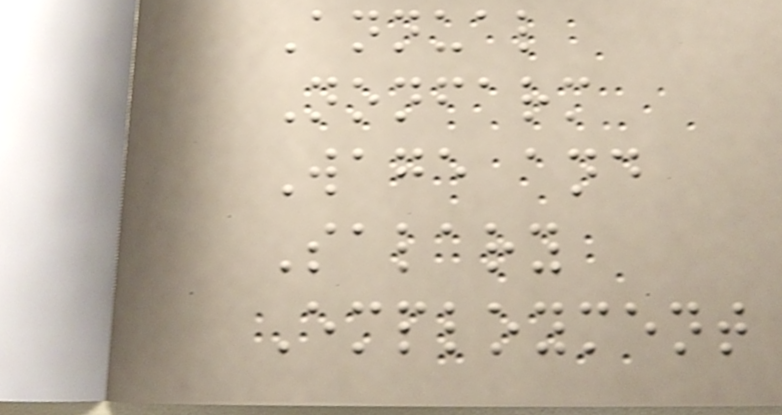Annual
Nonfarm
Wage and
Salary
Employment
